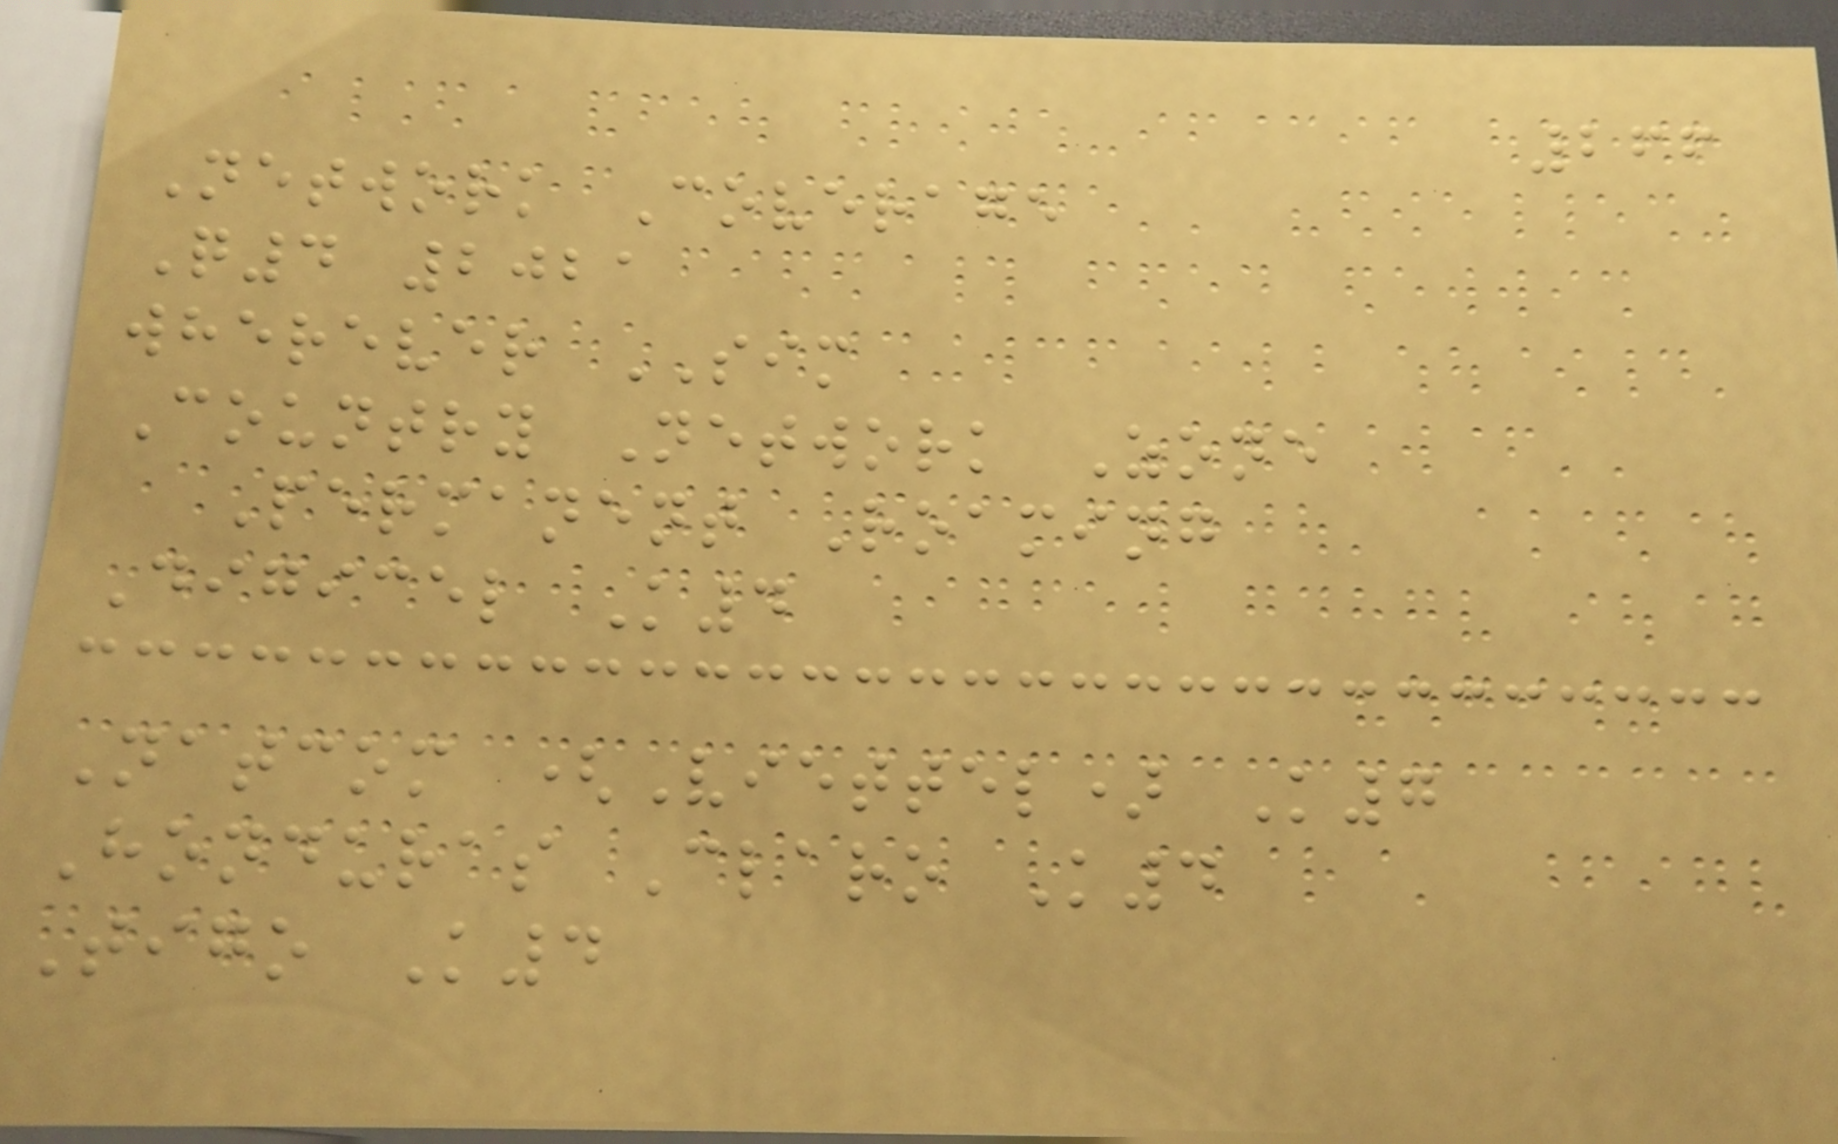266
Network Coverage
Q4 2021
wherever SIM
Country Network Zone
Permanent Roaming
Digicel K4
Natcom (Viettel) K7
Honduras Claro K4
Tigo K4
